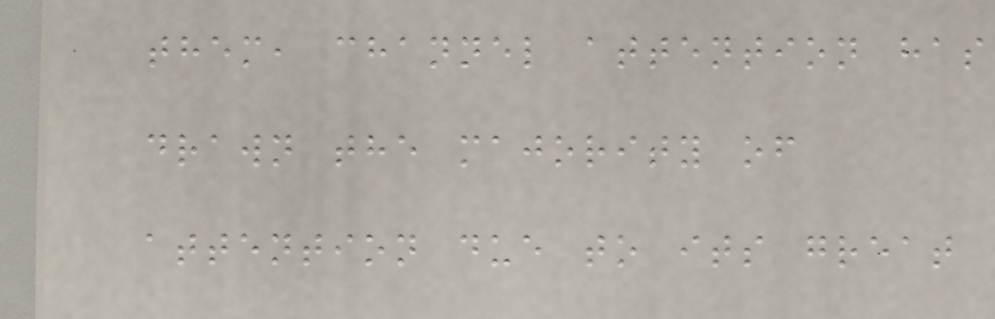them, channel attention has
drawn the majority of
attention due to its great
